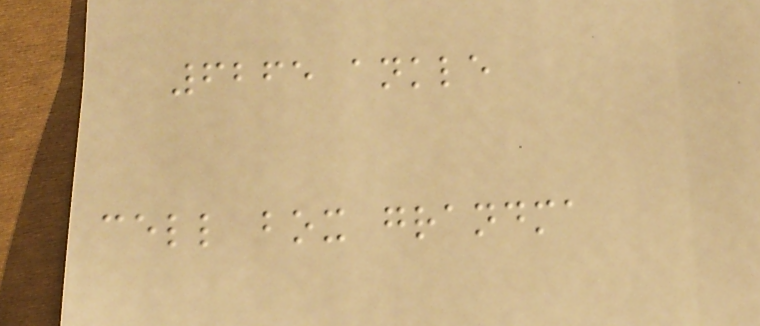6265 ankle
cell box grandma
